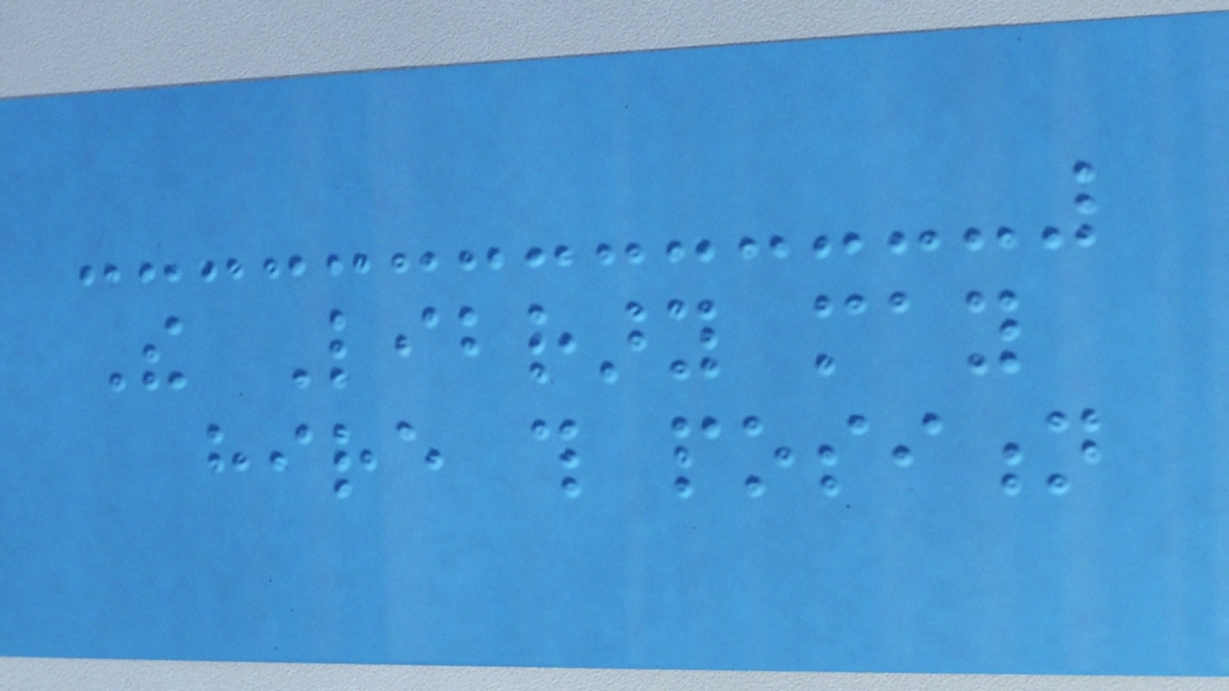The Library may
hire this position
